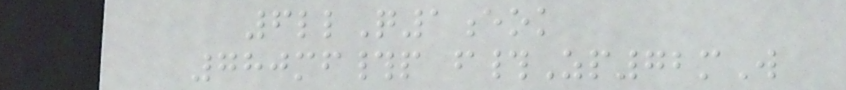6llQ1eok
780mf#p f#Zp72mW
